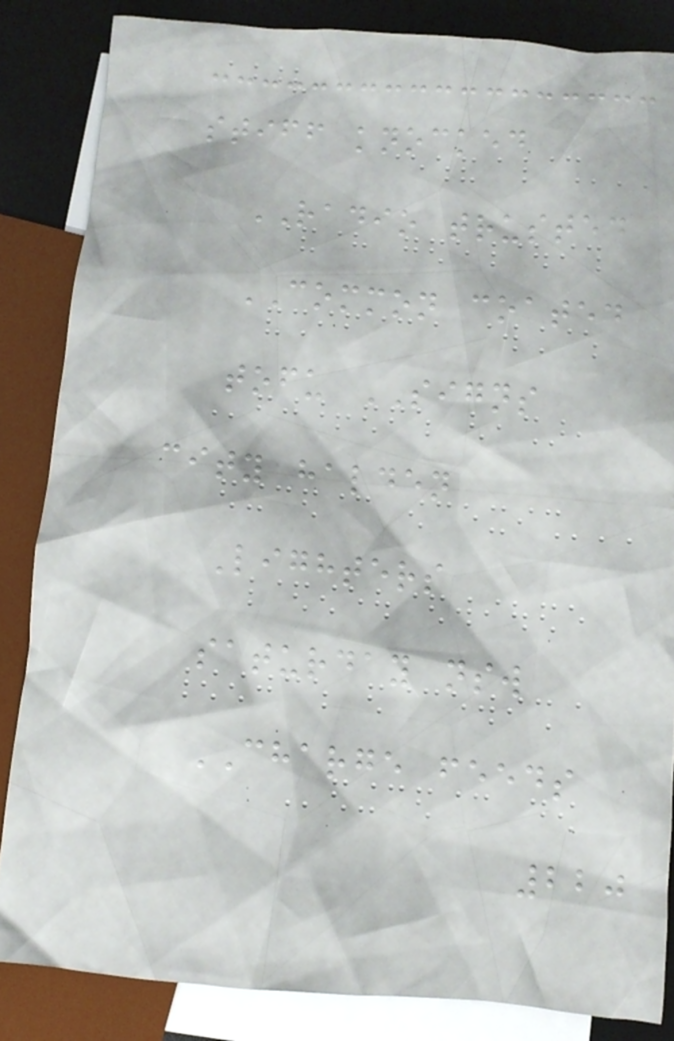stiff knocked
RADIO trusted
COMMON coated
tofu SIGNS
city halden
Lighters
saturday nsw
CHARGE feeds
220
